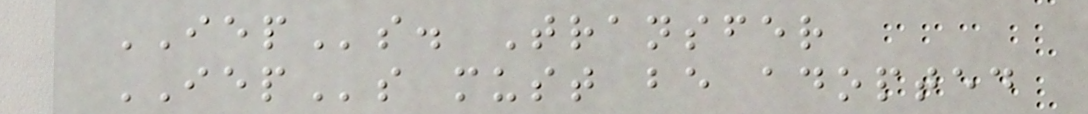IEPs. Transfer
IEPs must be adopted
